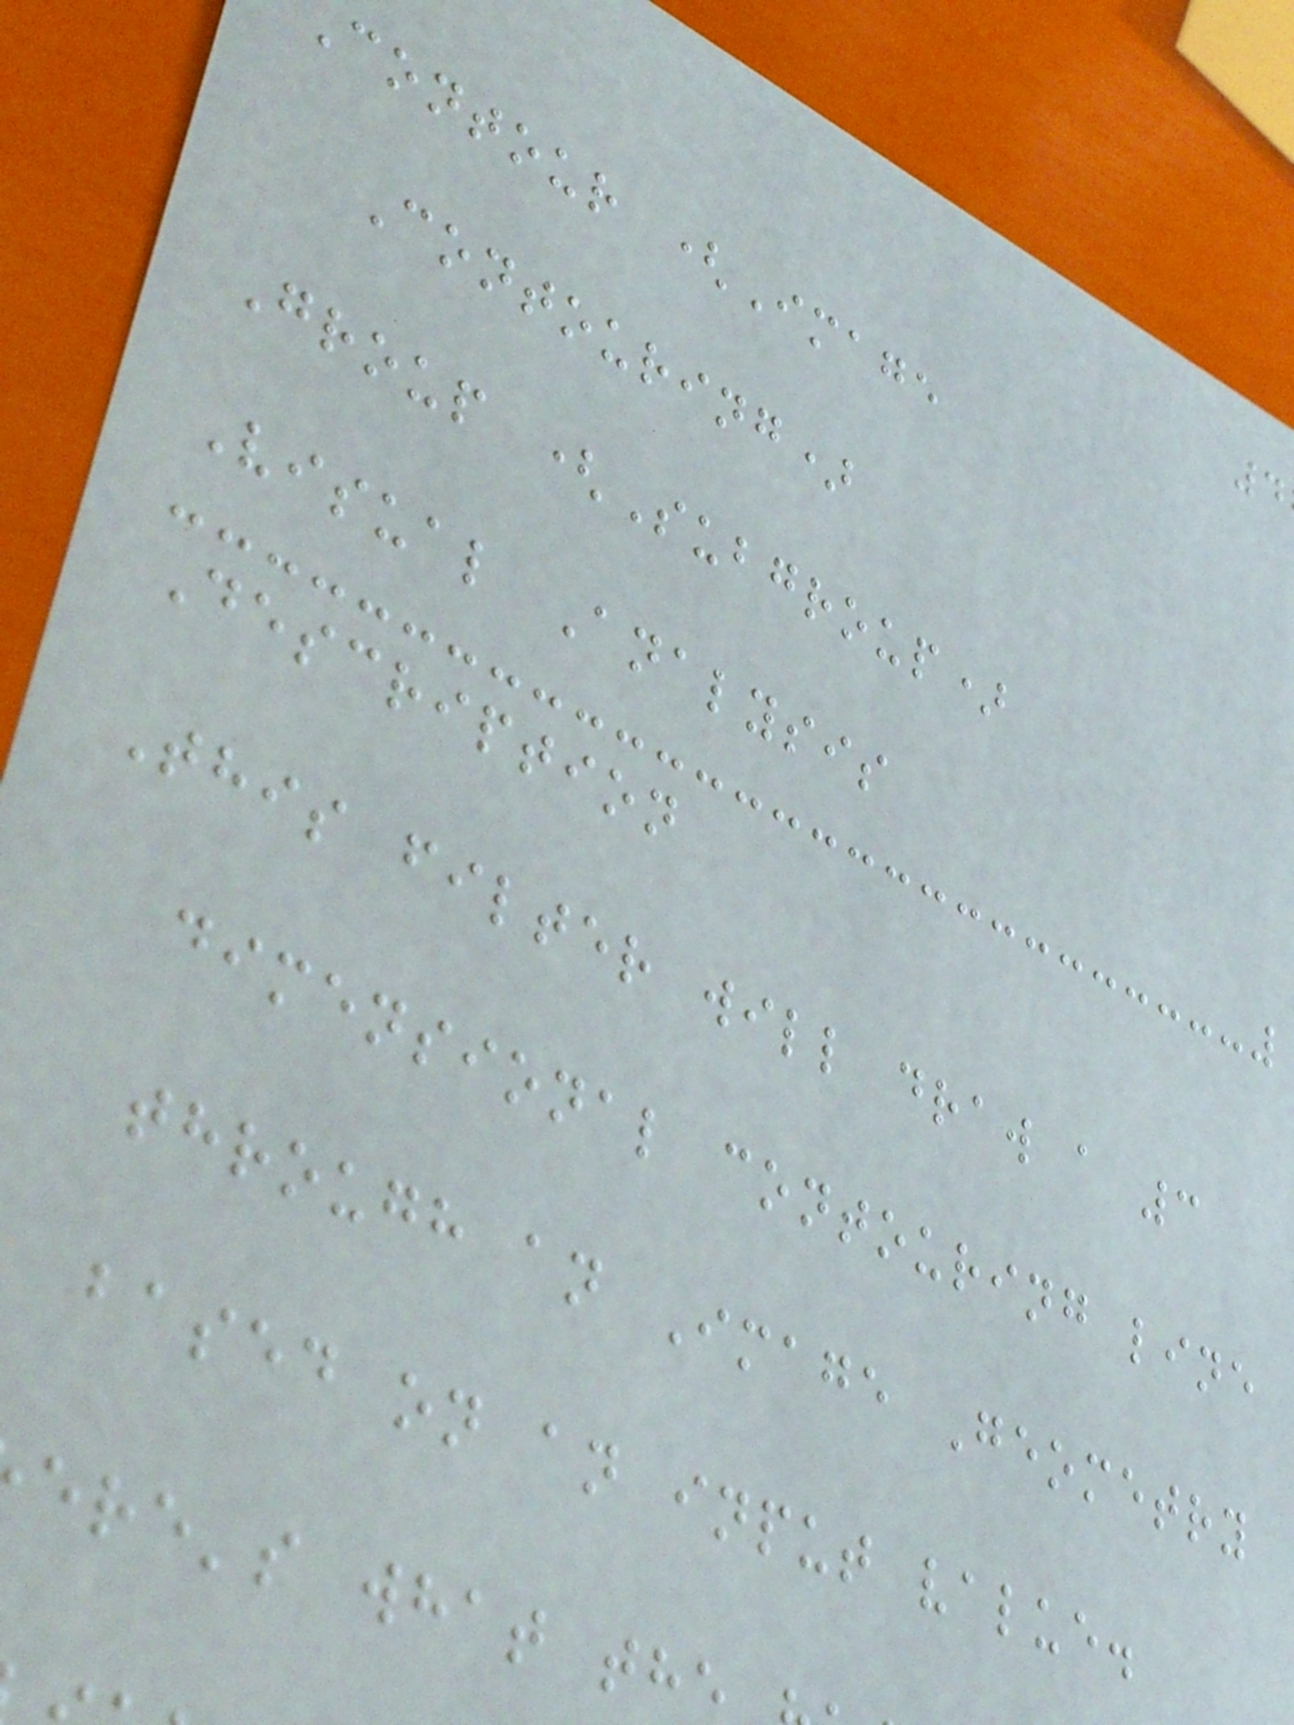contour (Image
Contouring)
Group (Subgroup)
Visual Analysis
Description
This filter will draw a 3
dimensional contouring line
through an Image Geometry
based on an input value.
ere's what the
